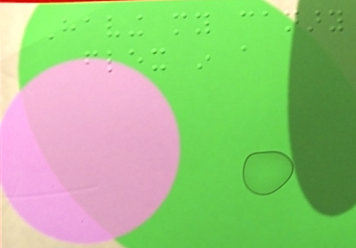Having my canary
flex in a
